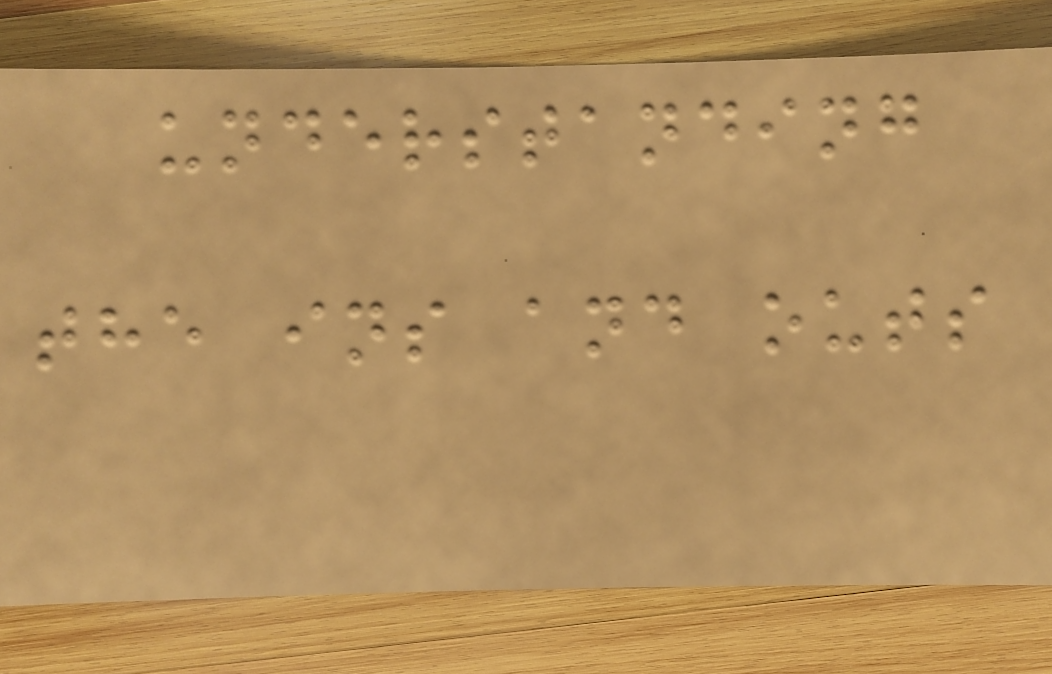understanding
the ins and outs
